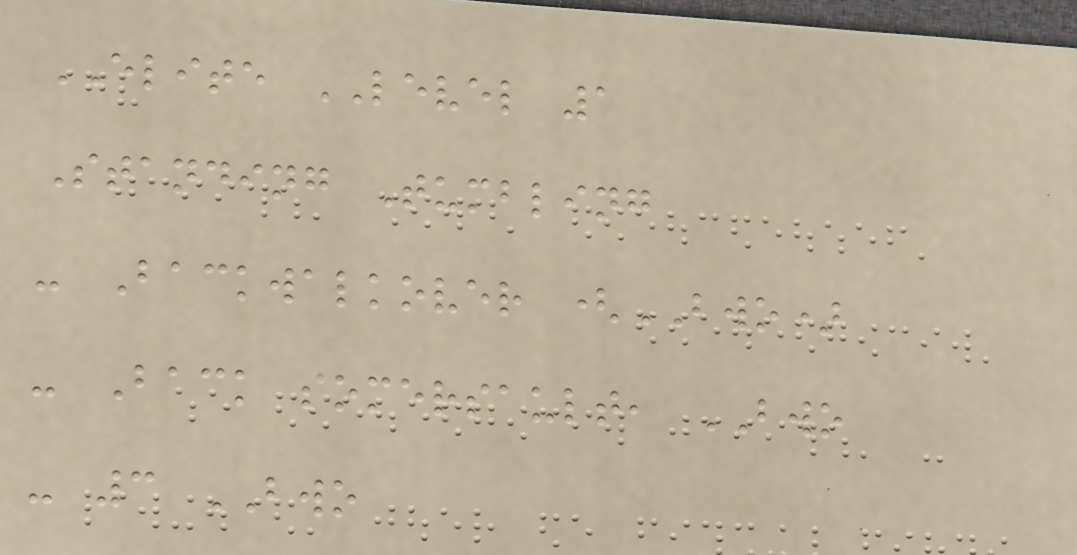ELITE LEVEL 1
Standing Tumbling
- Backwalkover (BWO)
- Back somersault, BWO
- 3 BWO
